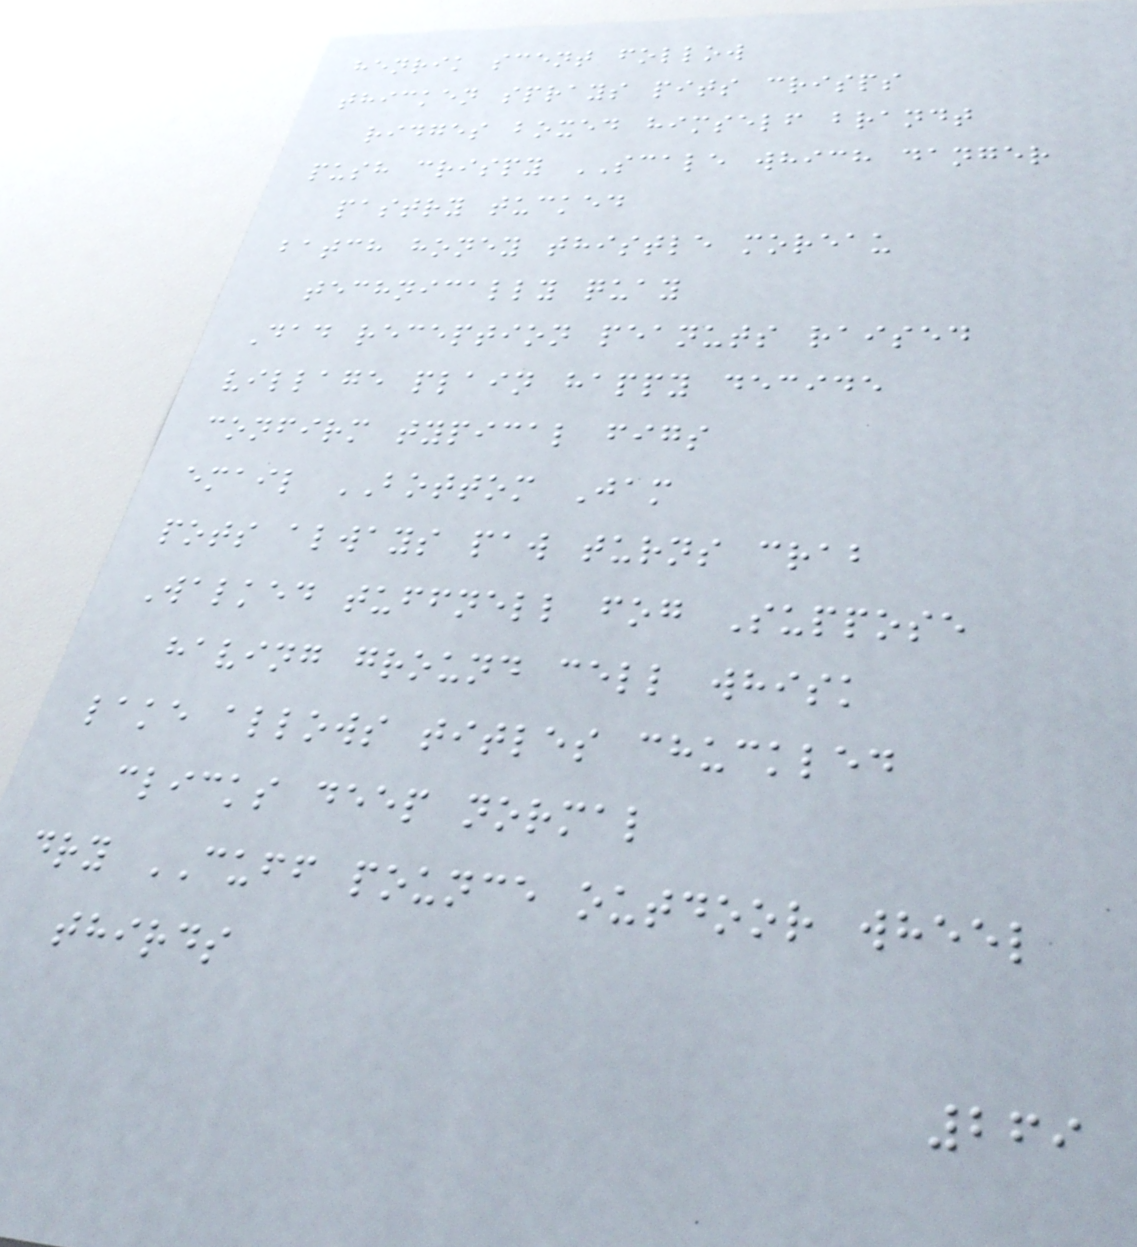henrik scent follow
thicken sprays pits crisps
ridges boxed himself brandt
push crispy SCALE which danger
pastry tucked
batch honey thistle moreau
technically quay
Dad reception peanuts raised
village plain happy decide
confirm typical figs
email BOTTOM Jam
pots always paw turns crab
Walked tuffnell fog Suppose
having ground cell whisk
lake allows titles chuckled
clicks deep normal
dry CUFF pounce outdoor wheel
thirds
269
